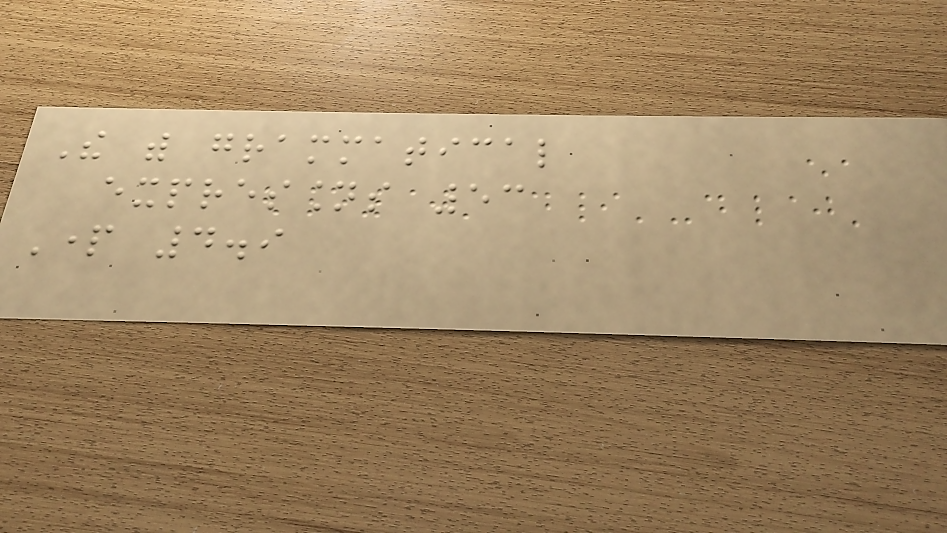The with grammatical
expressions 53
Part 4.9
